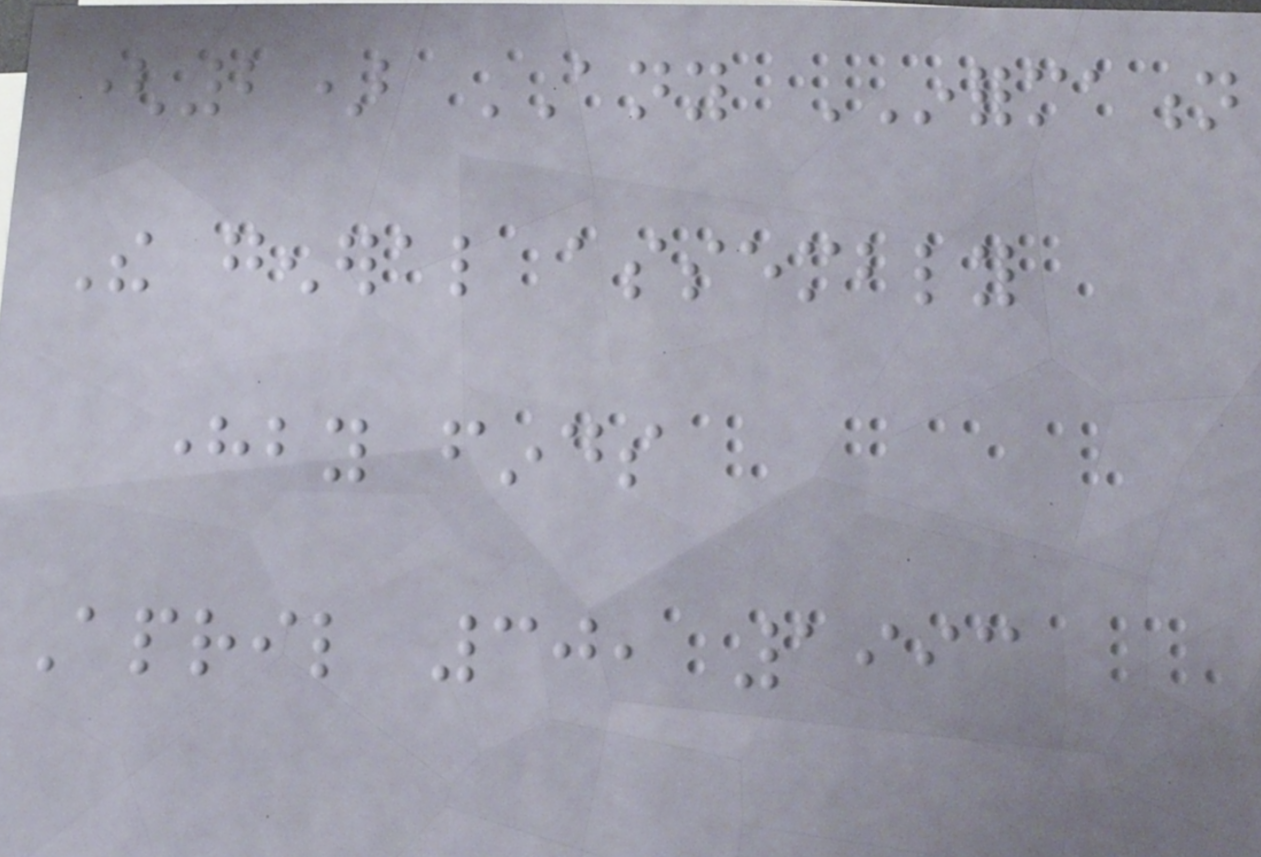(2) ANY INFORMATION
The general assembly
hereby finds
April 30, 1993
